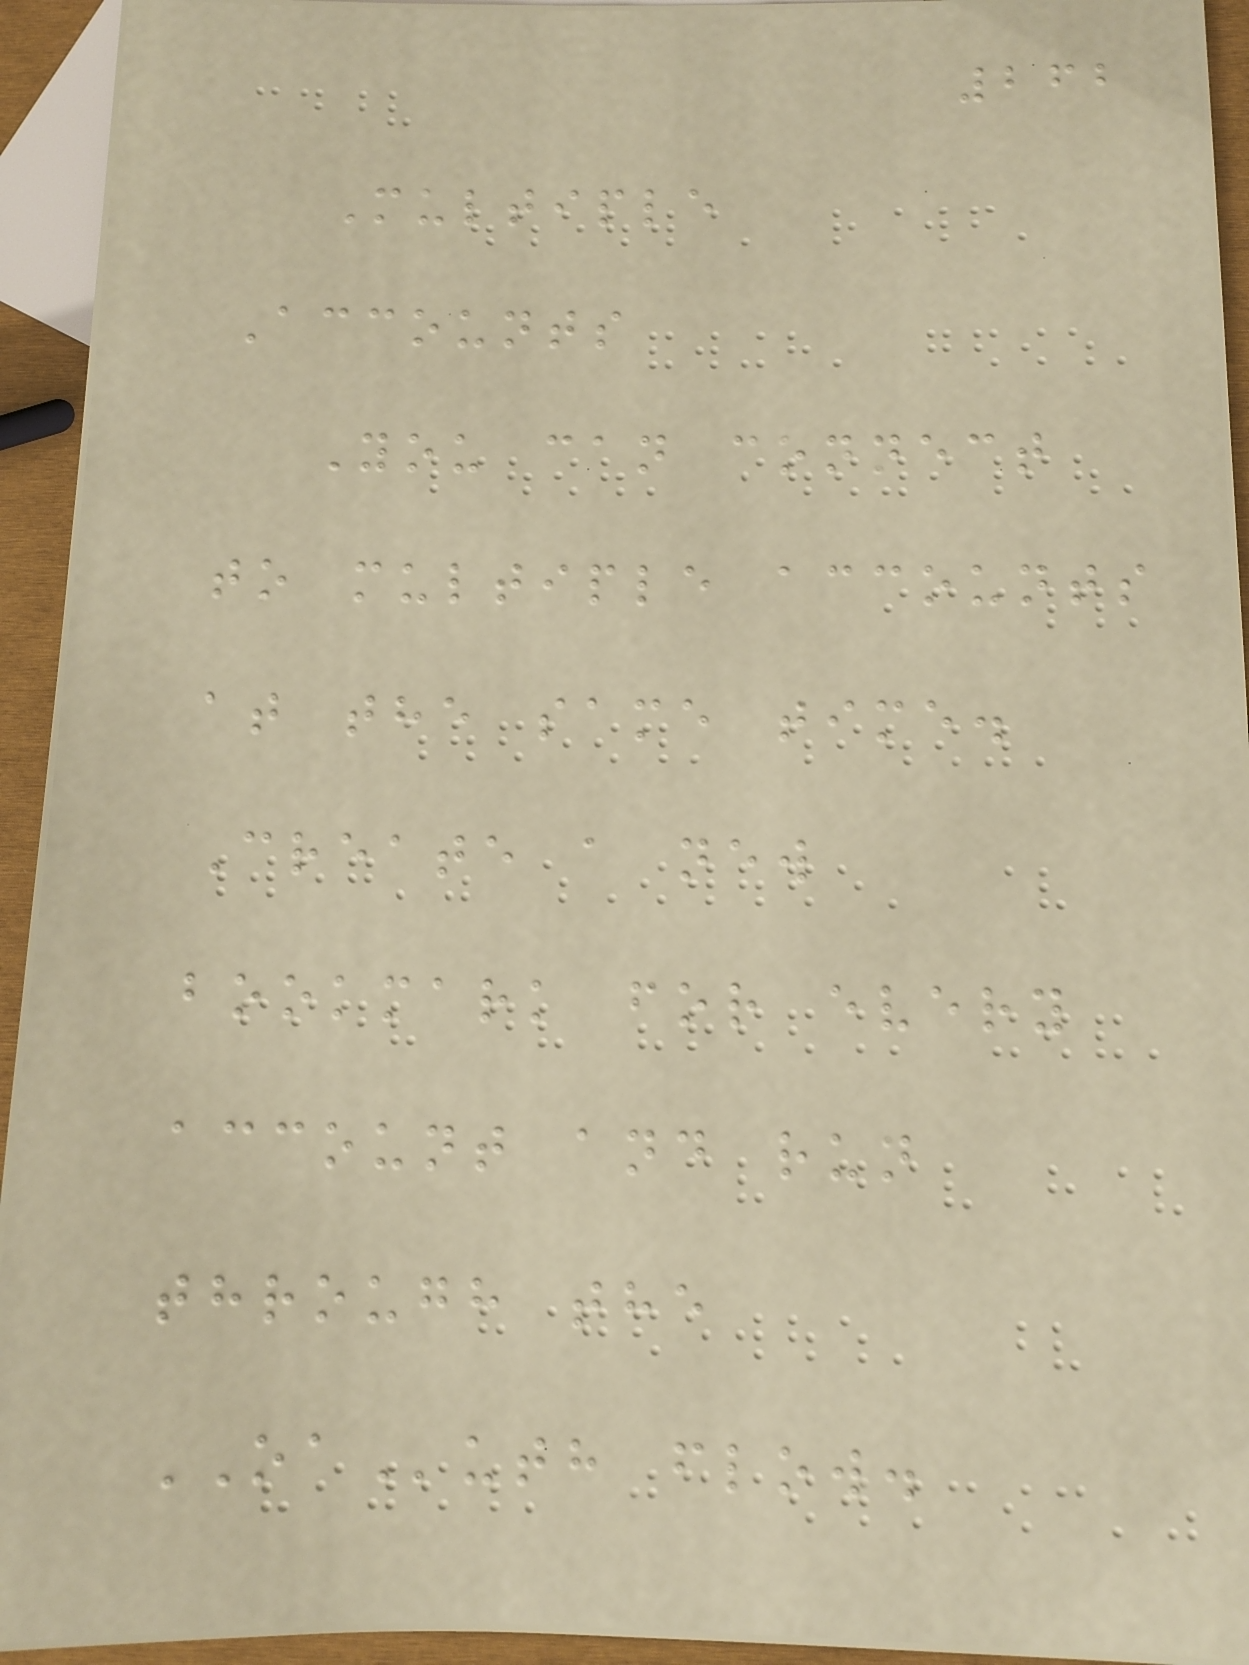262
Multiple
Accounts
You can connect
to multiple accounts
at the same time.
Create a new
bookmark for every
account and run
through the
OAuth flow.
